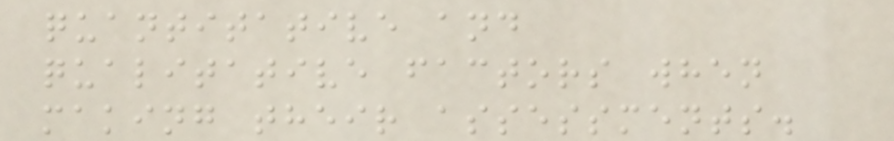quantitative and
qualitative factors when
making their assessments.
